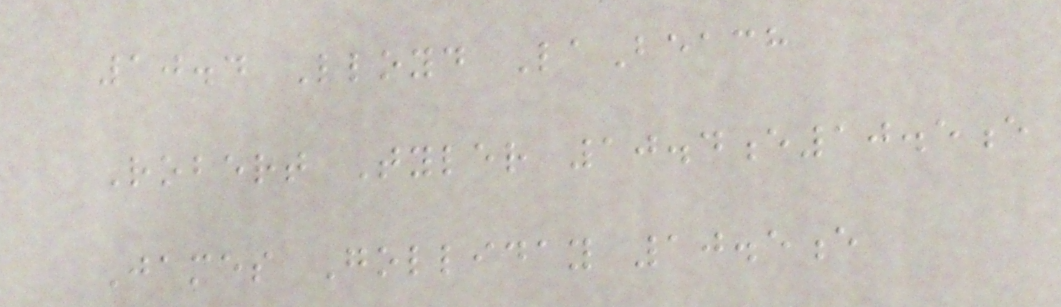10.4 Lloyd LaBeach
Robert Tyler 10.4e10.5e
James Golliday 10.5e
